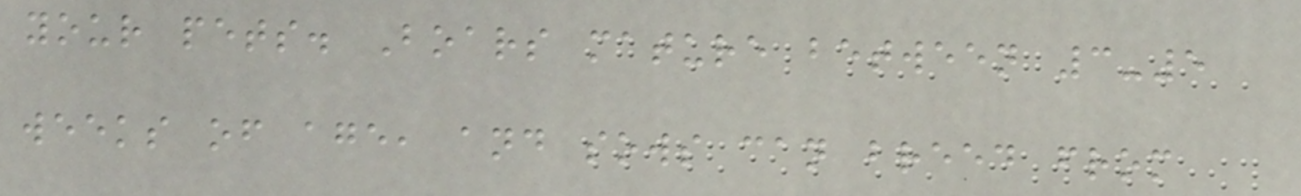your pets. Boars mature between 3-5
weeks of age, and sows can breed from
